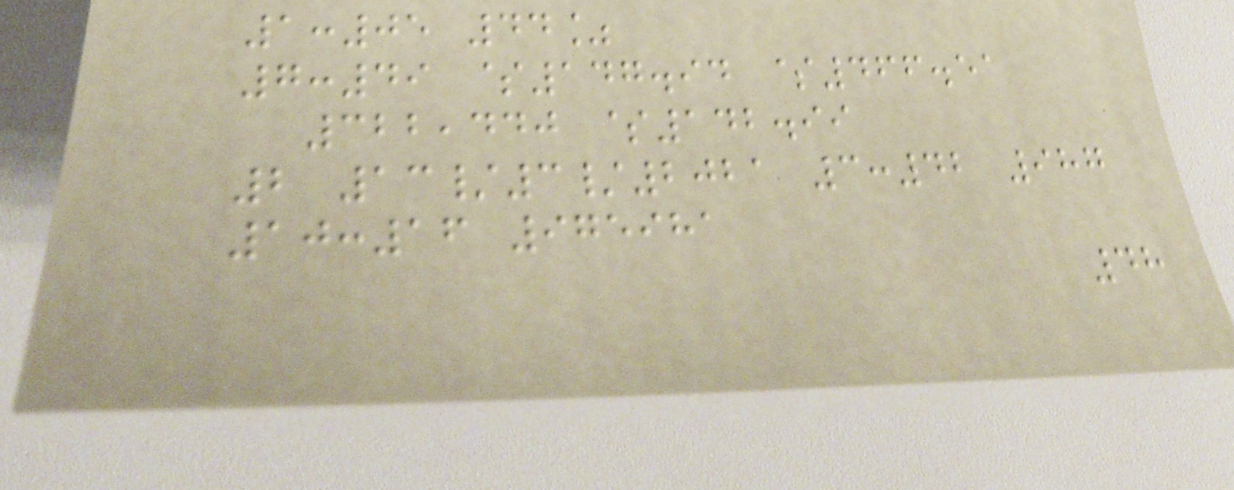1:05 44%
7:49 $147.94 $466.51
322,440 $142.99
2 13/3/2021 3:42 987
10:16 975981
48
